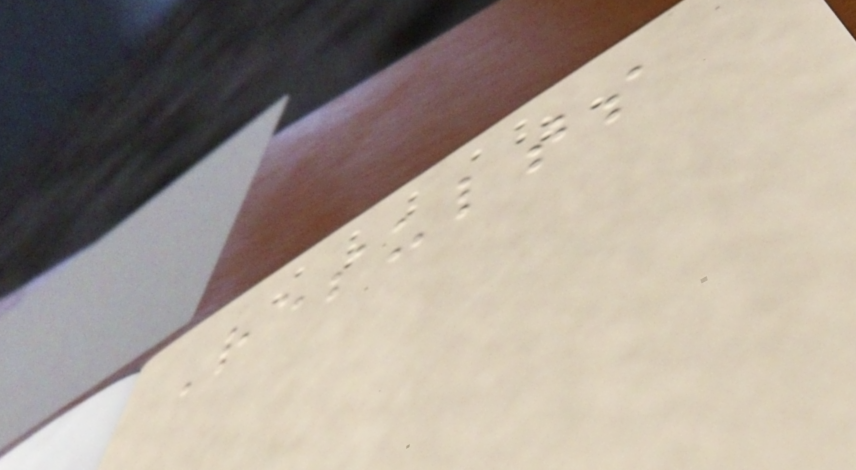Results
